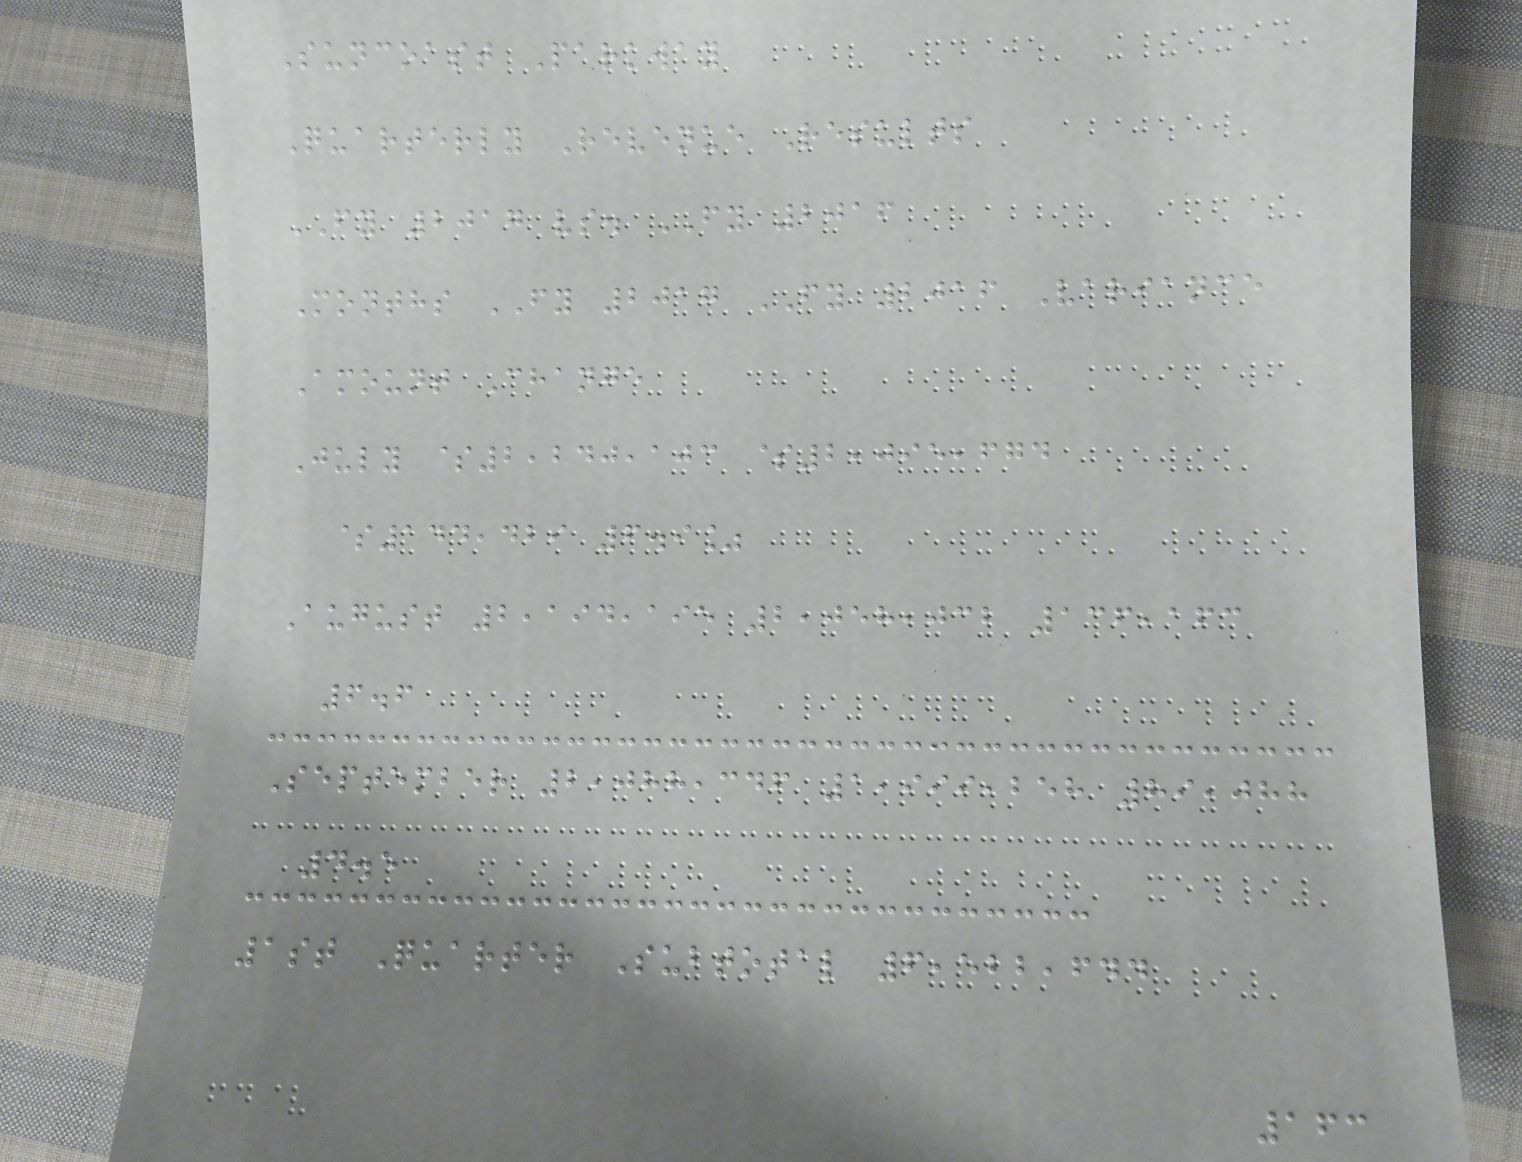Suncoast Parkway
Quarterly Revenue Results
FY 2017 vs. FY 2016
Months FY 2017 FY 2016 Variance
Amount Change
July $2,240,103 $2,095,674
$144,429 6.9%
August 2,194,195 2,058,032 136,163
6.6
September 2,088,346 1,999,258 89,088
4.5
1st Quarter Subtotal 6,522,644
163
